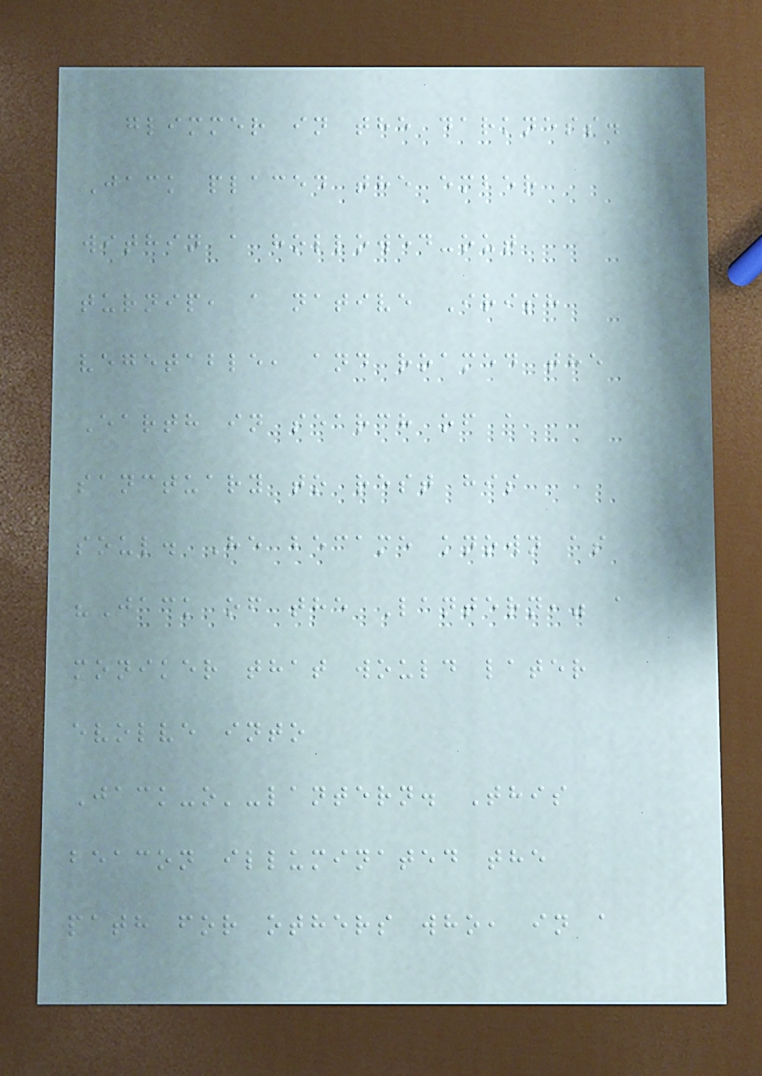glimmer in the darkness.
Jack placed the ember
within a hollowed-out
turnip, a native Irish
vegetable, and roamed the
Earth in search of a
sanctuary to rest his
soul. He became known as
"Jack of the Lantern," a
moniker that would later
evolve into
Jack-o'-lantern. This
beacon illuminated the
path for others who, in a
